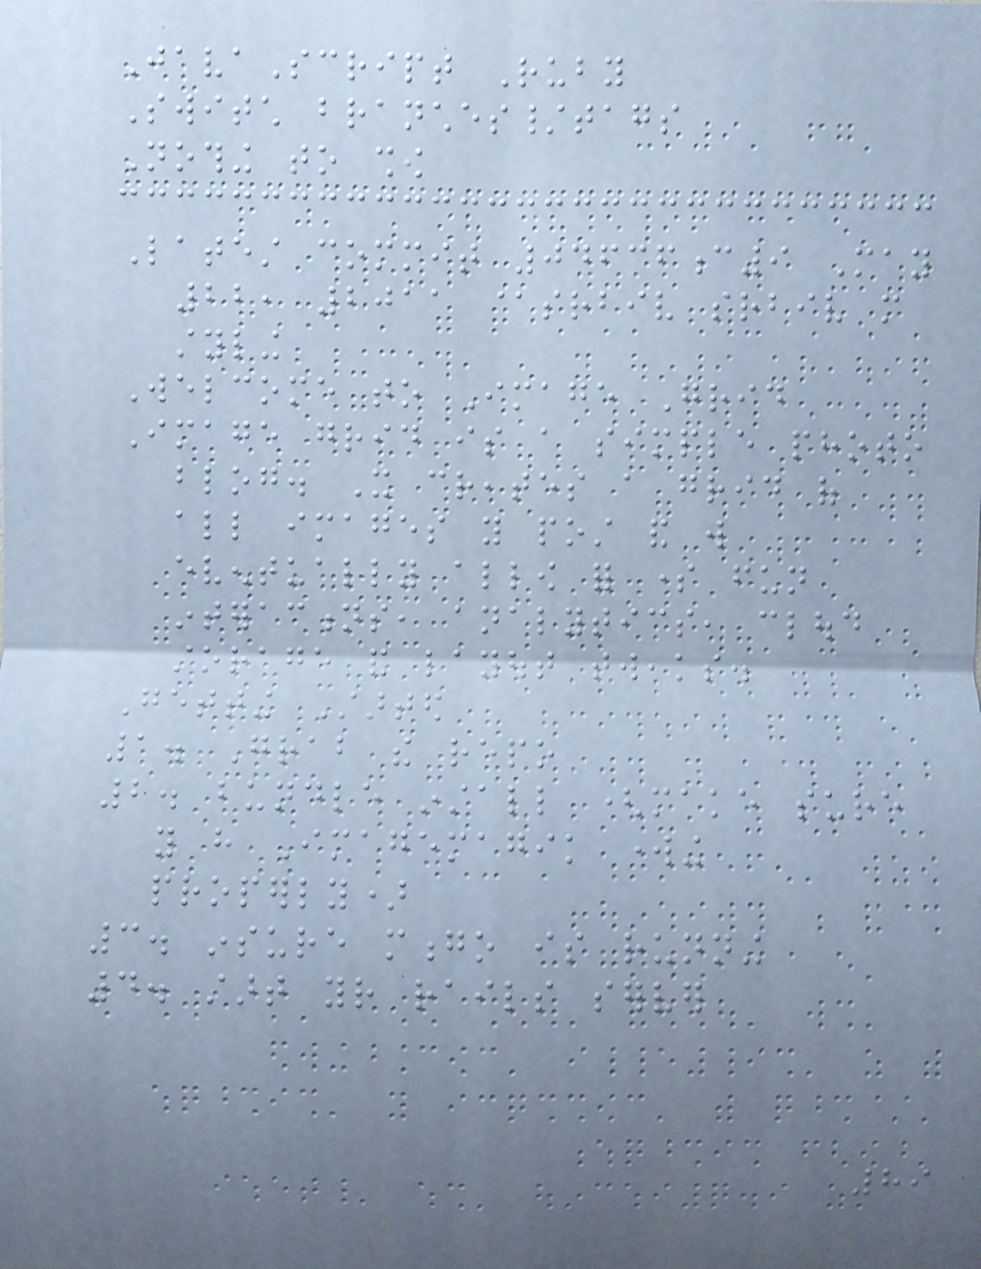JavaScript Ruby
Switch branches/tags
Nothing to show
Latest commit 04636c9 May
22, 2011 @srbiv srbiv more
styling
Welcome to Image Grid
Image grid is a simple photo
blog. It creates a grid of
all images you post and will
eventually allow for some fun
interactions, analytics, cloud
storage and layout tweaks.
Getting Started
1. Grab the repo
2. bundle install (make sure
you have Imagemagik working
properly)
3. insure mongo is running
4. start your rails server
89
